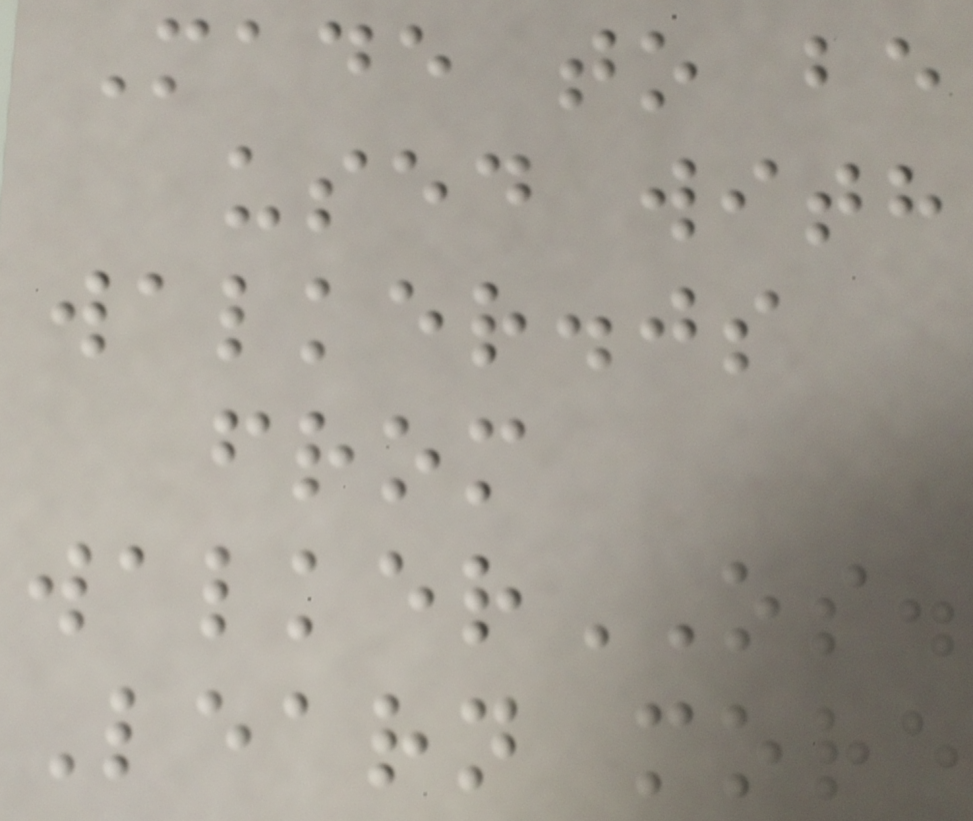Made to be
used with
walker.js
from
walkerOS.
Learn more
